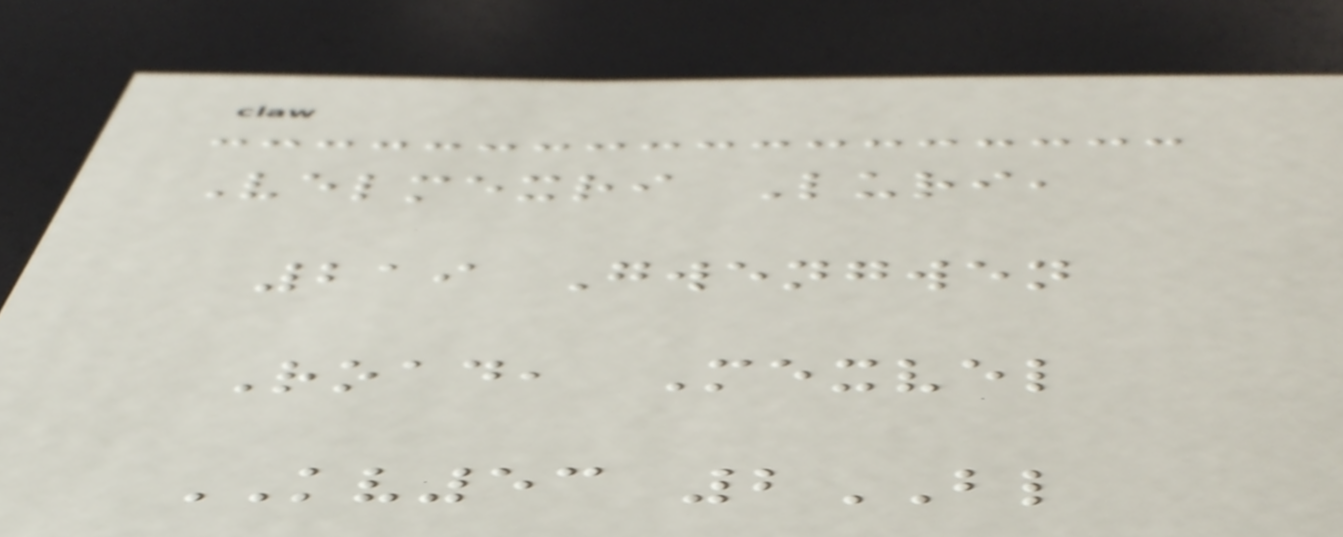Velmexri Luri,
219 Gwengwen
Road, Mexvel
KV53 2BL
